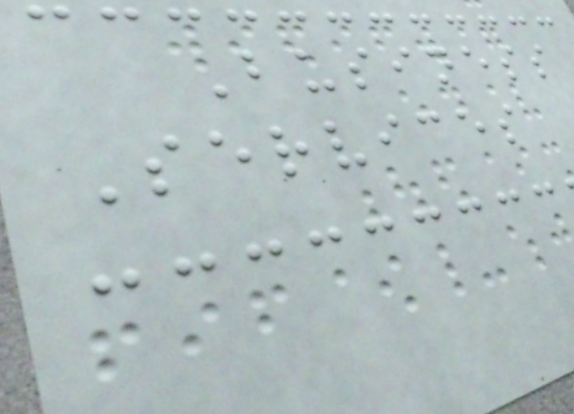Business
Services
